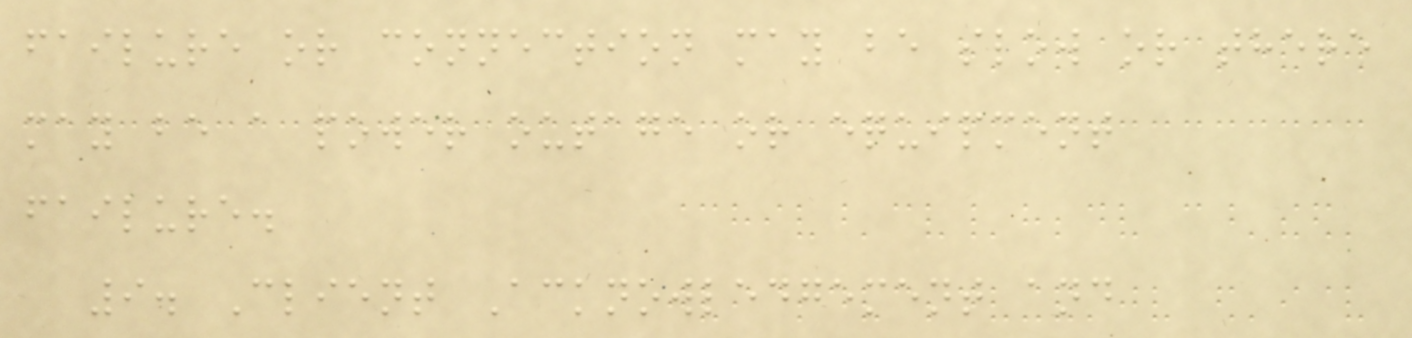failure or connection may be slow or there
may be a power outage or equipment
failure.
9. Client Acknowledgement and
